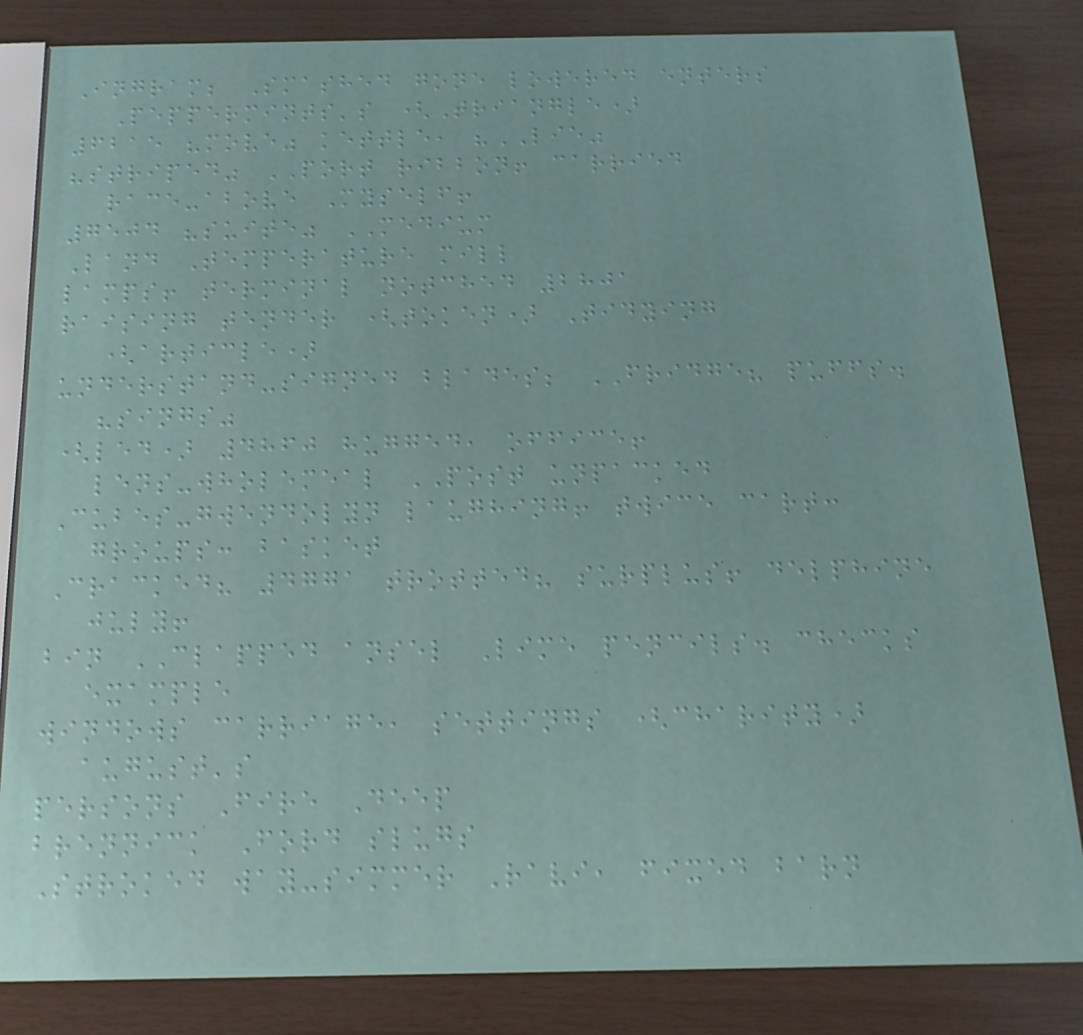Ingram; Smashed gone lowered enters
Peppermints's (Triangle)
6215 "move" kettle, "LIE"
"striped" PORT ribbon! carried
race-above Myself!
7504 "suite" MEDIUM
Land Temperature mill
lamps! terminal notched 2801
raising tender (token) Tidying
(article)
understand-signed blades; FRIDGE? puffs.
"sings"
(led) 4860 hugged, office!
lens-wholemeal POST unpacked
Cubes-gwendolyn laughing! twice cart:
groups: basket
Cracked? 4771 trotted? surplus! delphine
july!
bin CLAPPED ansel Lime pencils. checks
example
windows carriage, settings (charity)
august's
persons Fire Deep
brennick Ford slugs
Stroked way-simmer Ravi, fixed barn
